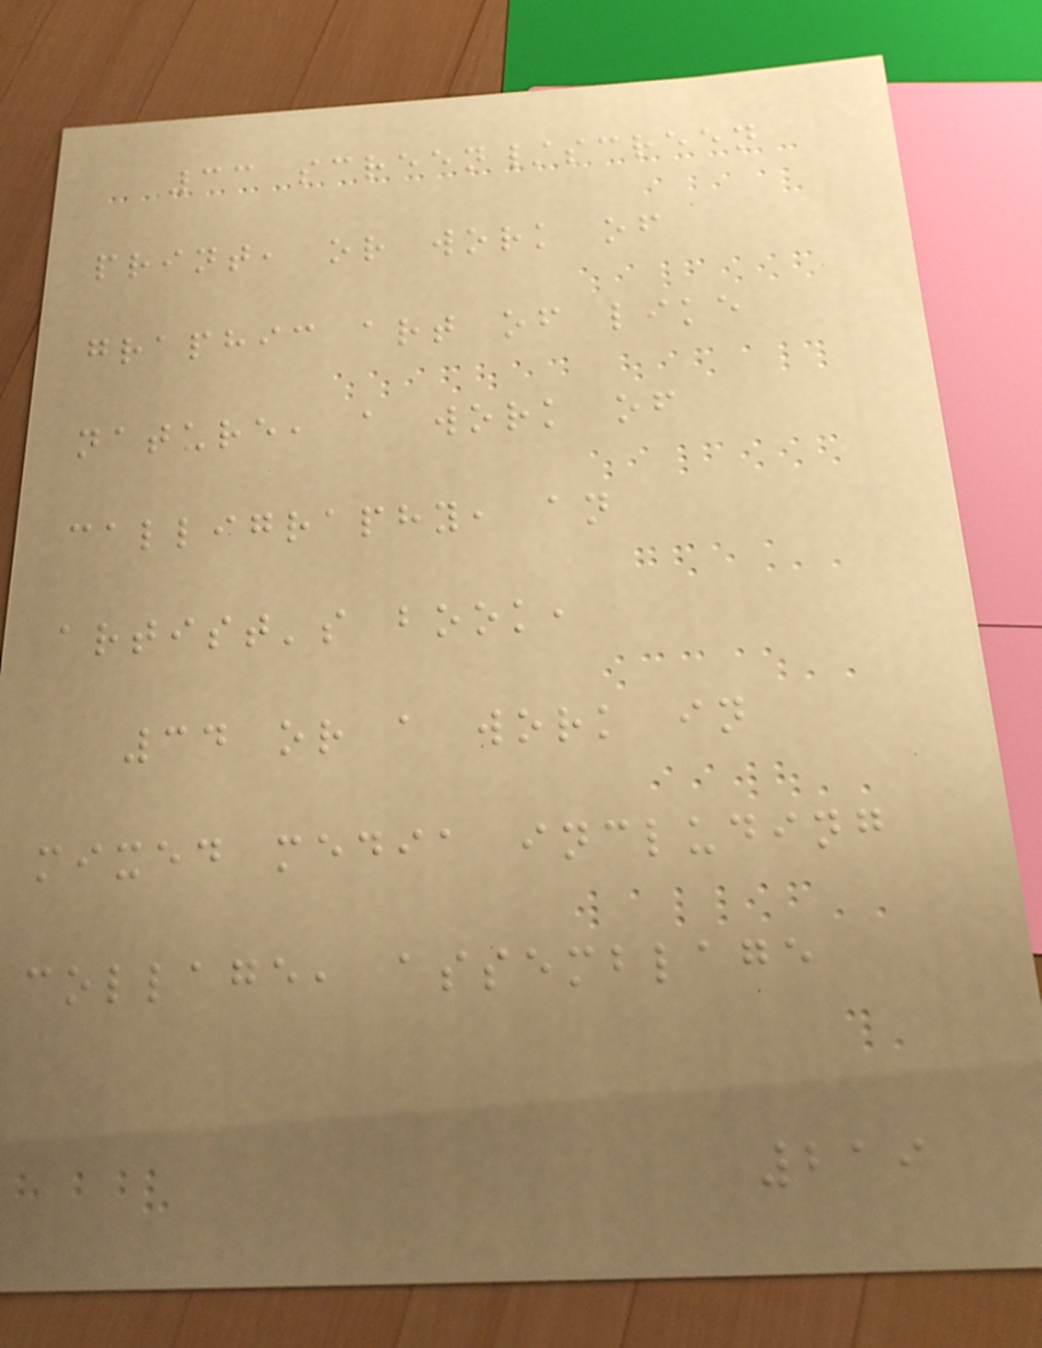33 screen/screen
print, or work of
graphic art of like
nature, a work of
calligraphy, an
artist's book,
34 or a work in
mixed media including
collage, assemblage
219
